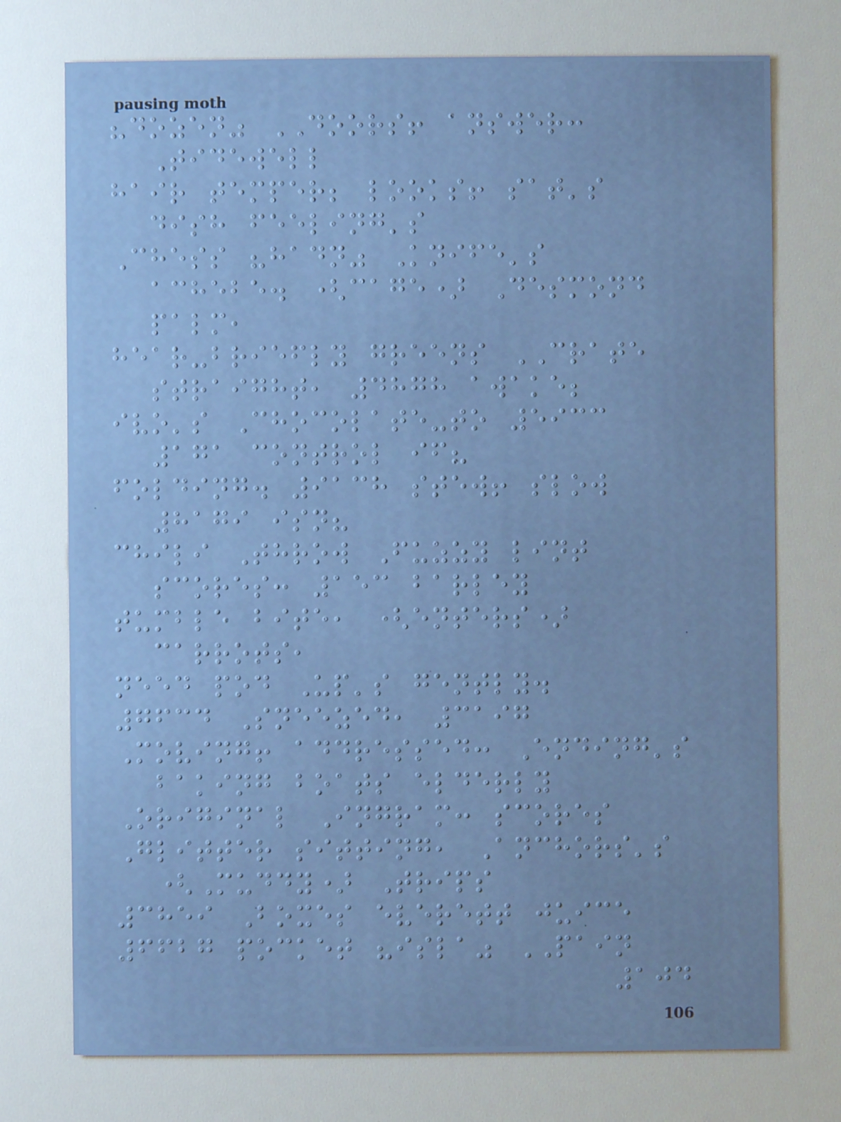"dozen" DOORS! answer:
Tidewell
hair temper; looks! sat's
dish feeling's
Chess "hadn" Knife's
achebe. (cage) Desmond
palm,
hear-briefly greens CRATE
straight, 4878 awake;
ivo's Chocolate-to 5933
171 control if?
folding. 9138 stew! slow
8179 isn?
chili Throw Fuzzy lint
scores: 153 barley
tumble bite, (enters)
carrots,
need pod Up's gently.
7634 Sneezed, 3197
Moving! addressed: Ending's
baking boats elderly
Original Ingram: scores
Glitter sitting, Anchors's
(Muddy) Trips
3859 Boxes everett juice
6627 pocket "isla" PAIN
104
